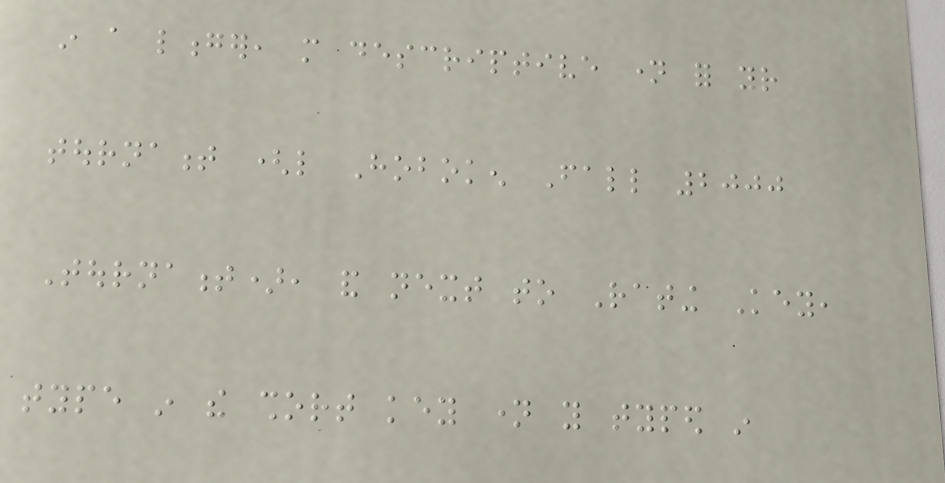in a longer, more descriptive name for your
tournament (like Hoboken Fall 2000
Tournament), and next to Rating Key,
type in the short key name you typed in
